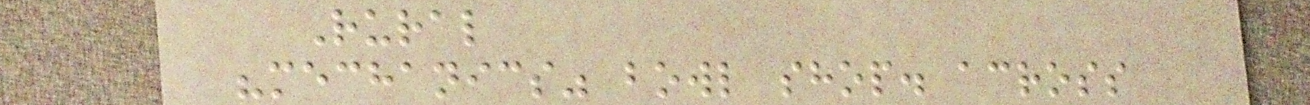Rural
"mechanics" bowl shop. across
